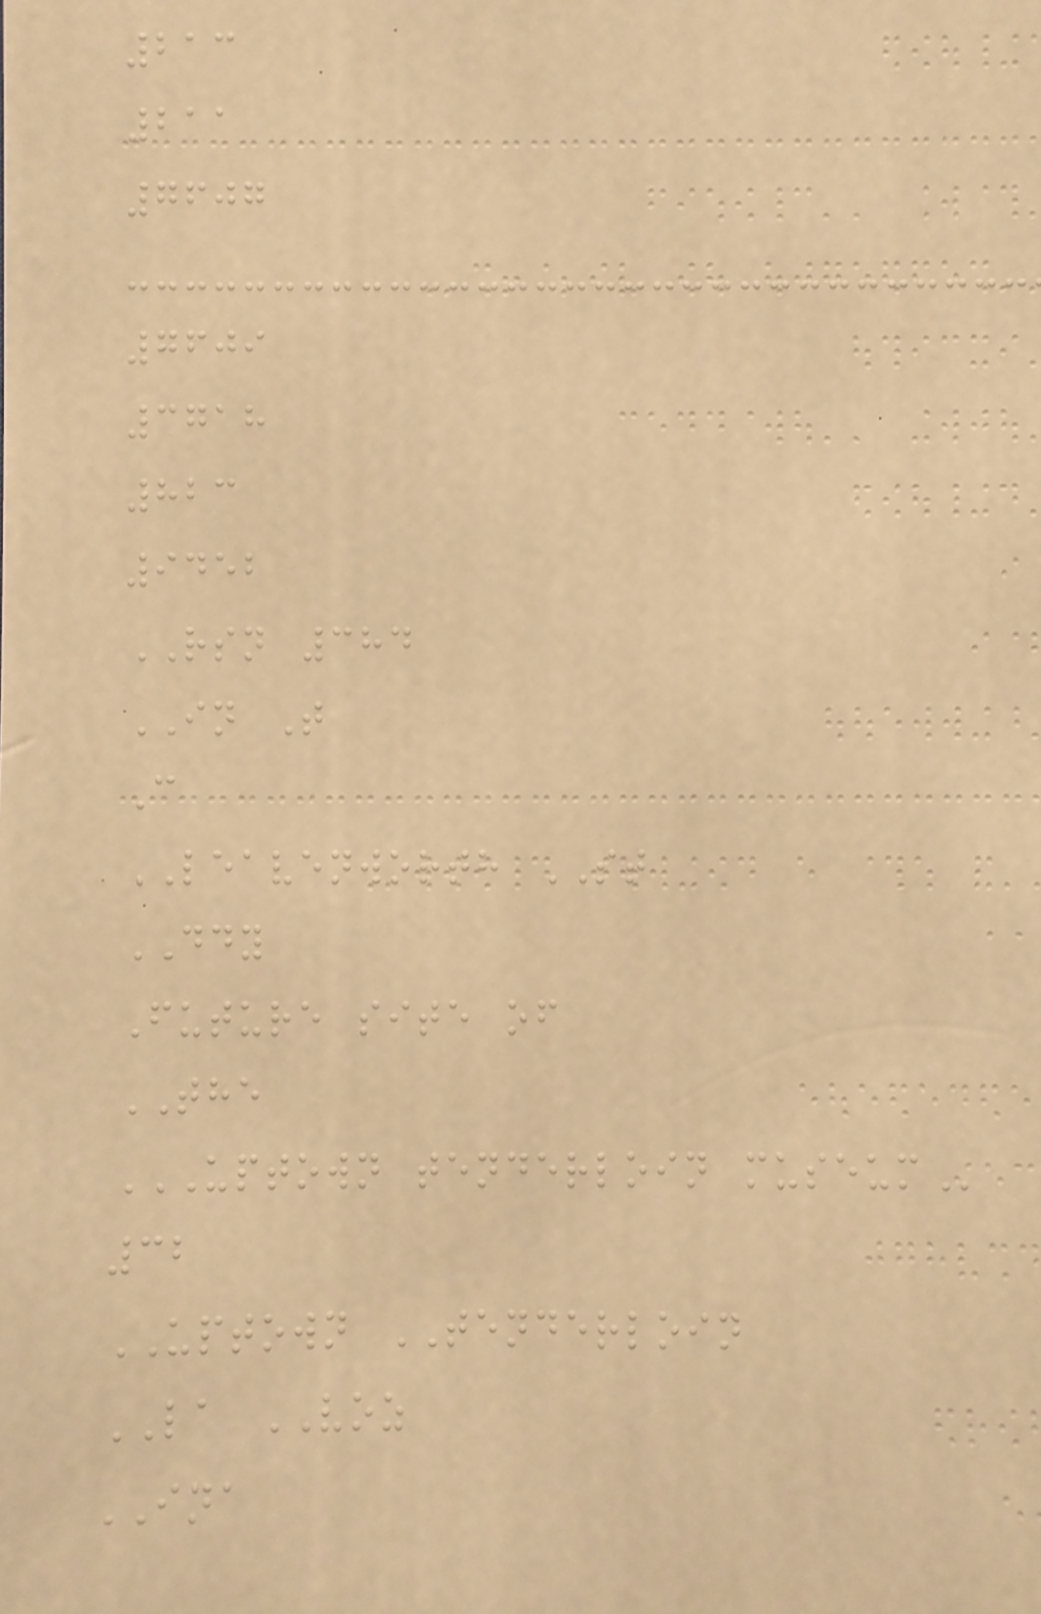213
211
7607
7609
3718
823
9452
RSN 384
IN T
C
LEAVENWORTH ST
DDY
Future site of
THE
UPTOWN TENDERLOIN MUSEUM
32
UPTOWN TENDERLOIN
LA VOZ
INA
